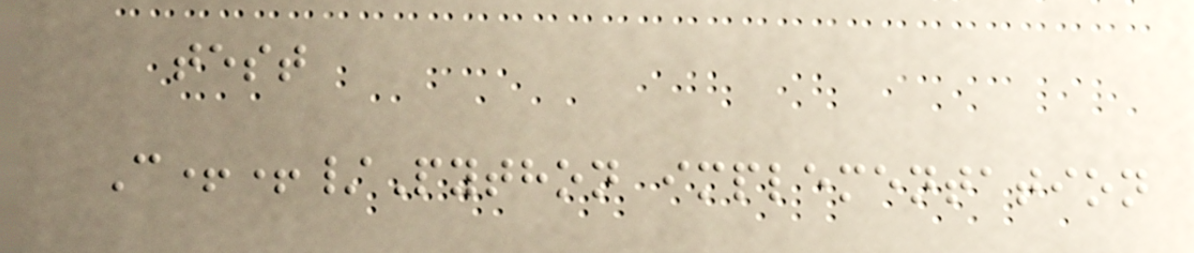test
C++/Python implementation
